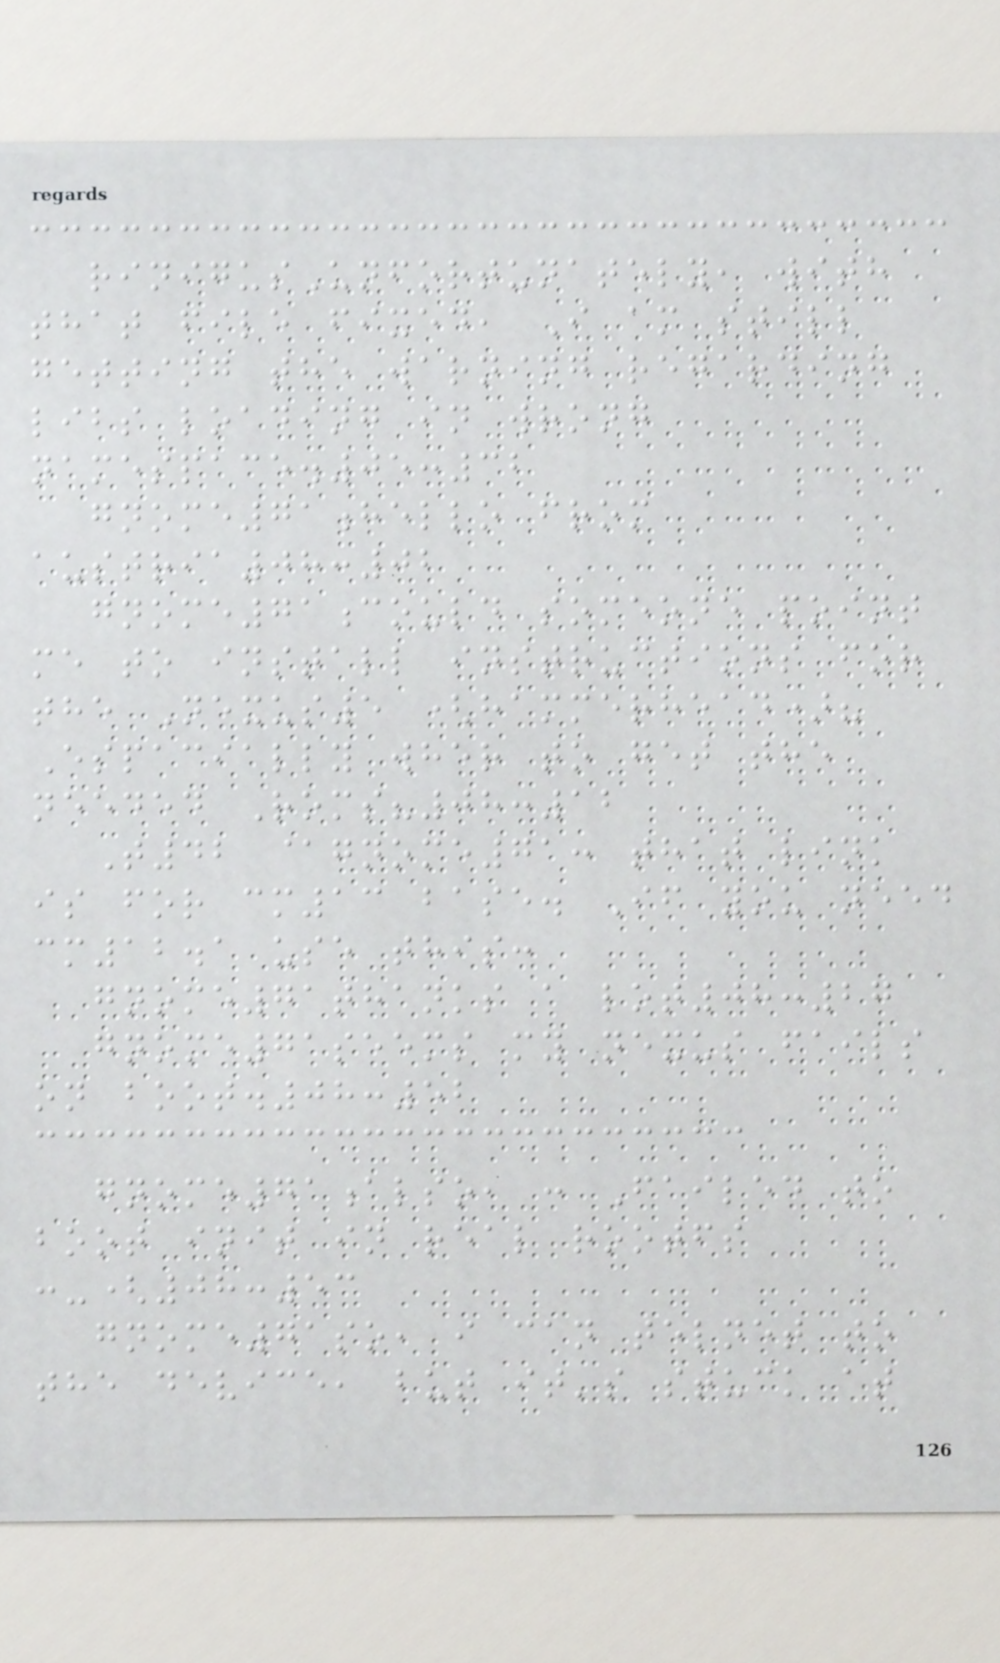rinigusUnfortunately, with
that file fixed, I am still
getting the warning regarding
libs loading in wrong
namespace.05:32
gnome71hello from
austria08:02
gnome71could someone point
me to install instructions for
the Nexus5 (hammerhead)?
Espacially wher to get the
needed Roms?08:12
T42 @gnome71: that link
is for cm13 base. If you need
cm12.1 use this:
gnome71thanks a lot08:27
gnome71seems my nexus fails
on boot.08:52
gnome71also, : Failed to
boot init in real rootfs
:-(08:53
gnome71so, i can telnet to
the device, but it's stuck at
